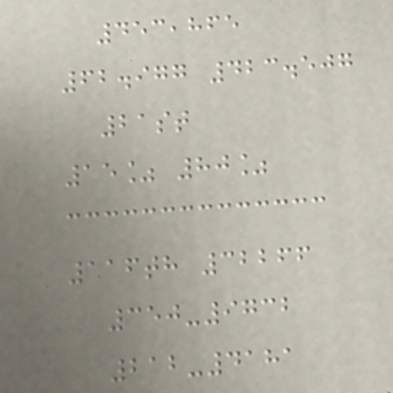453,865
62.977 423.507
21st
15% 80%
116th 32266
350-9732
212-4181
